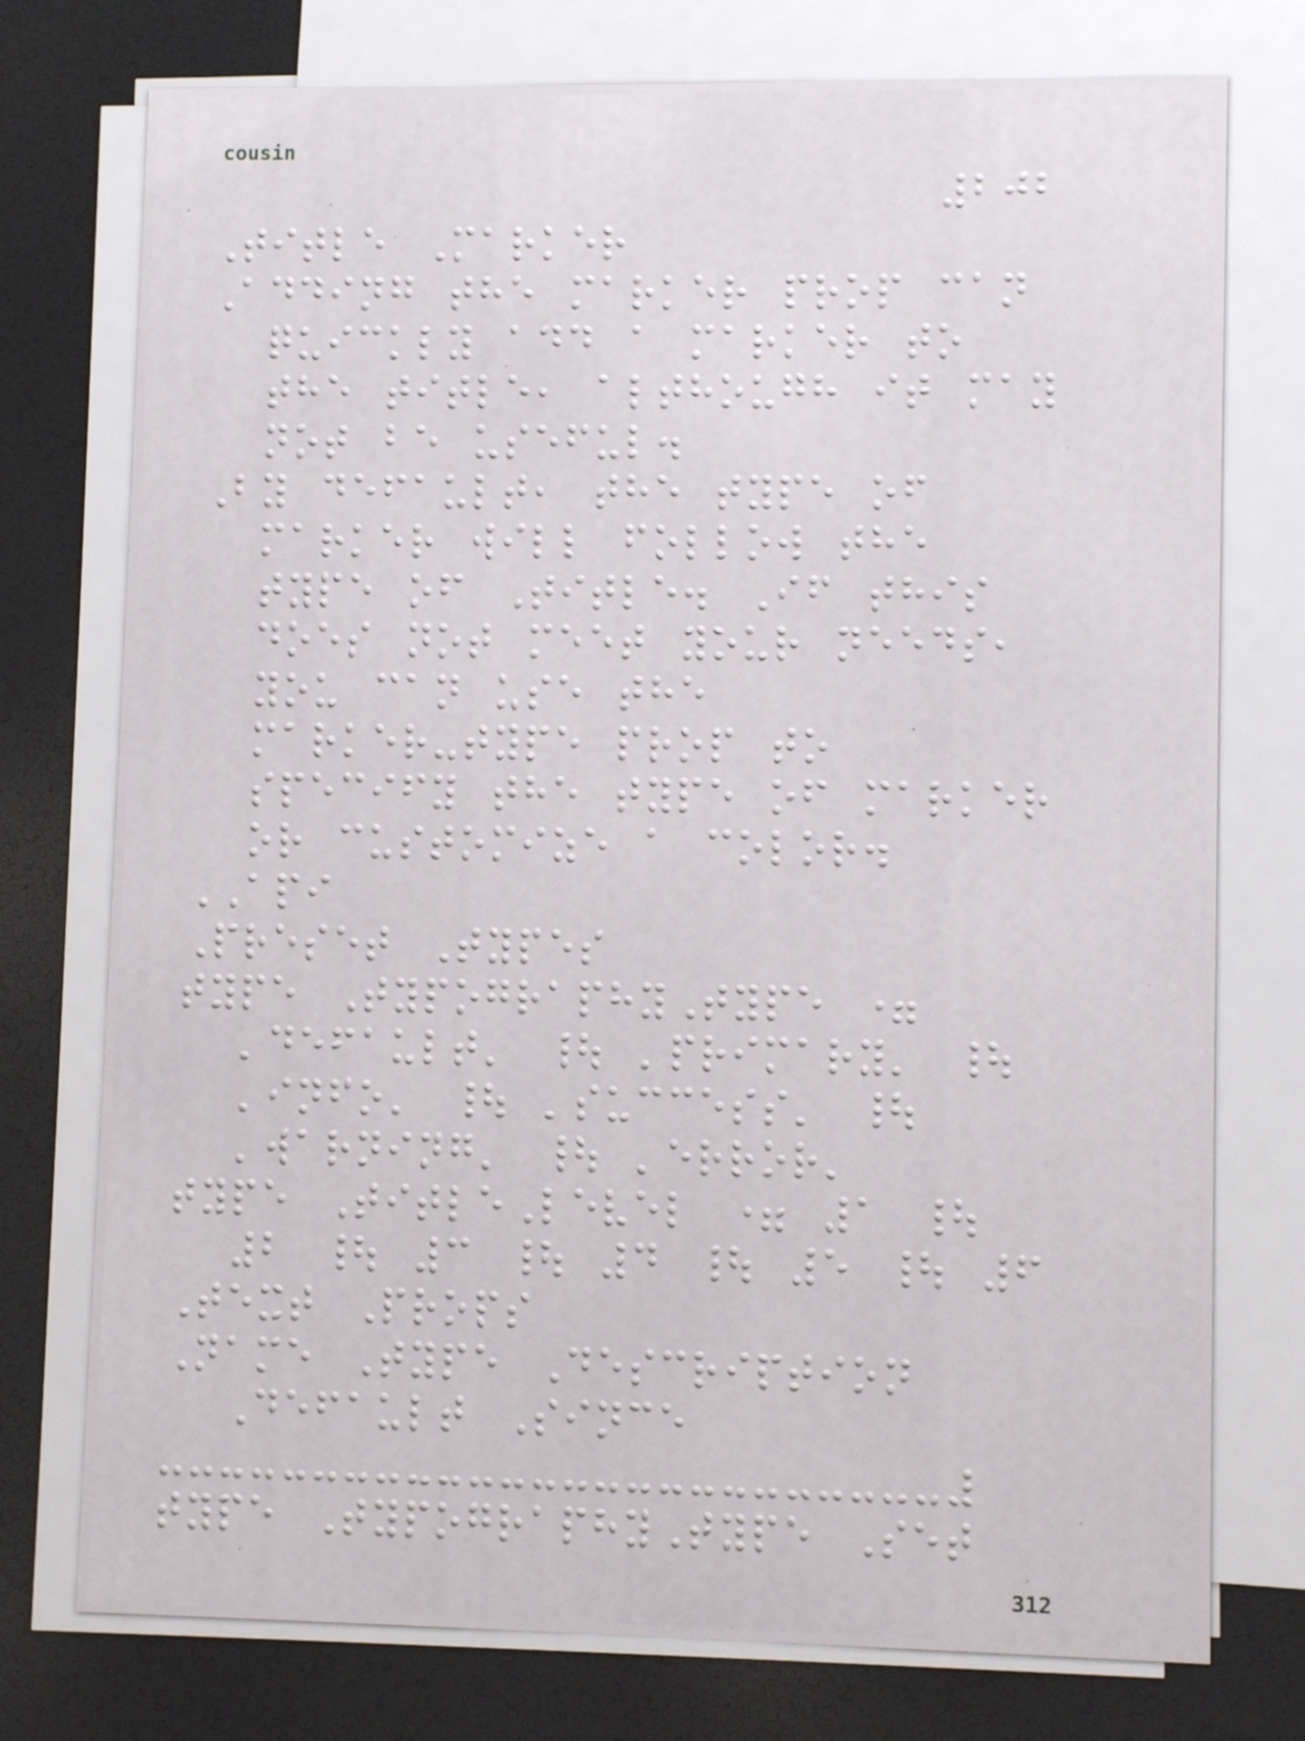202
Title Marker
Adding the marker prop can
quickly add a marker to
the title, although it may
not be useful.
By default, the type of
marker will follow the
type of Title. If this
does not meet your needs,
you can use the
marker-type prop to
specify the type of marker
or customize a color.
API
Preset Types
type TypographyType =
'default' | 'primary' |
'info' | 'success' |
'warning' | 'error'
type TitleLevel = 1 |
2 | 3 | 4 | 5 | 6
Text Props
Name Type Description
Default Since
type TypographyType Set
